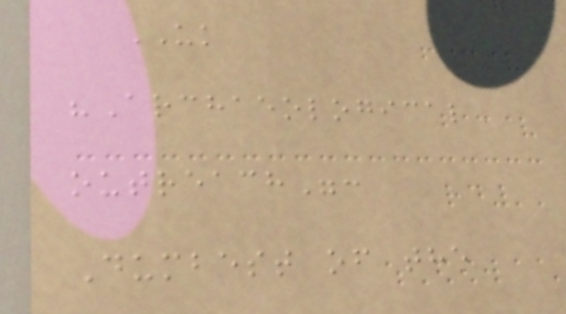UK
"Archaeological
outreach":
Dumbest of the
